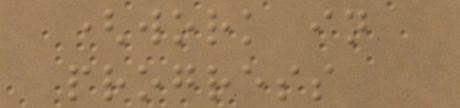(work in
progress
